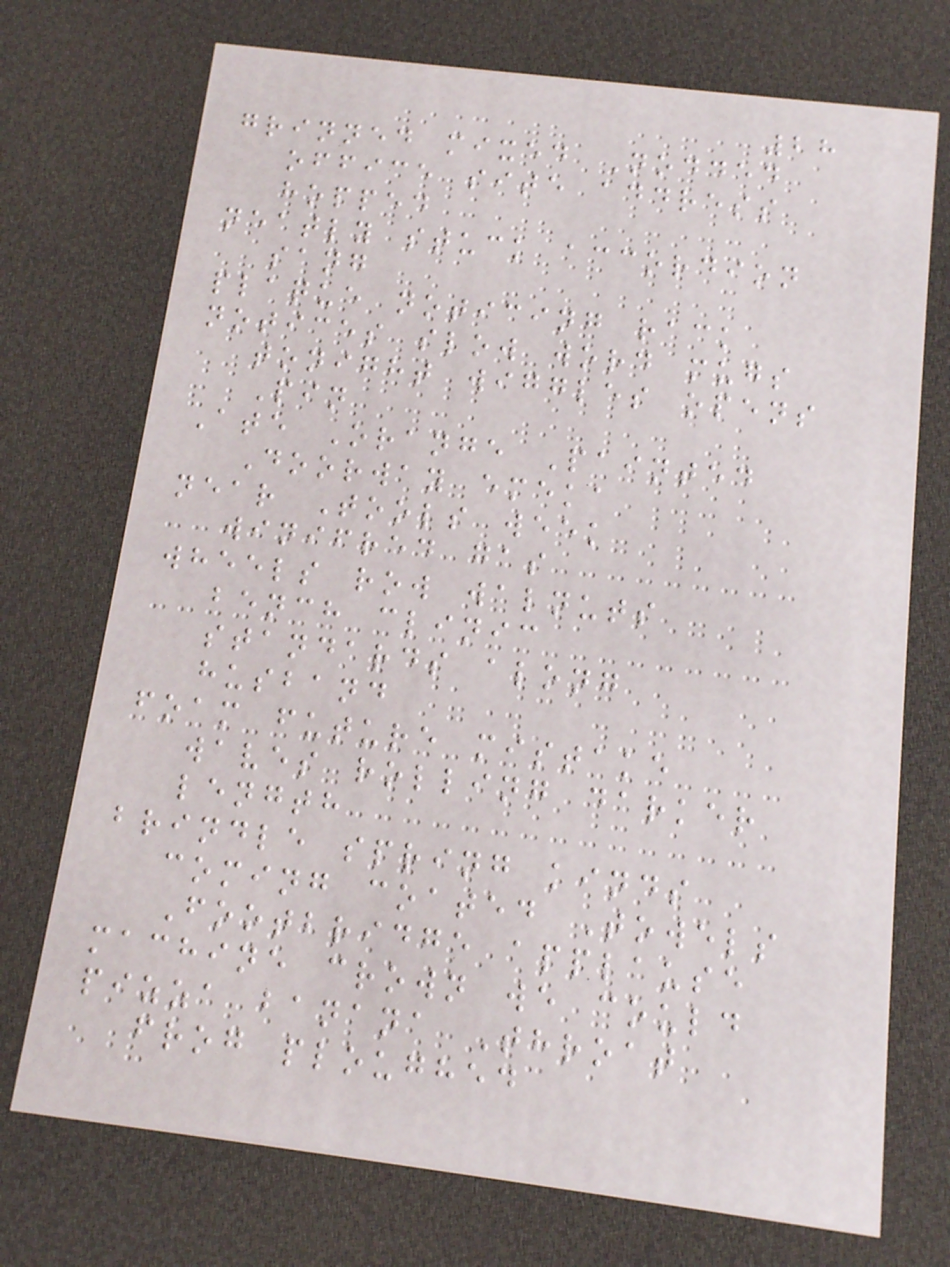28
grinned mixed Nodded
office site address
hopped
neatly stuck accordion
sang
plaque noticing rack
notices slow word mugs
tonight wiggles opens
Pin
Ate Orange Painted
Doorway emeka
near Tools week
winifred gas
wheels row walnuts
bench clinic
standards along
husband
foam future mistake
waves rolling darker
length
brindle spring kinds
coming coated Towels
Footbridge applause
machine crown we could
pizza banana Throat
frog ploughed
